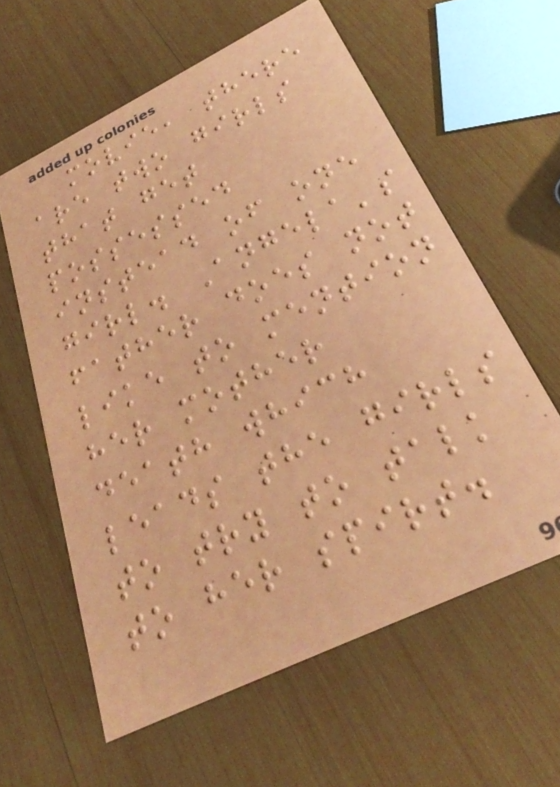movie, there
are two girls
that get
possessed
instead of one
girl. Angela's
father does not
like to mention
her mother
death which
leads the girls
to try to talk
to her spirt.
